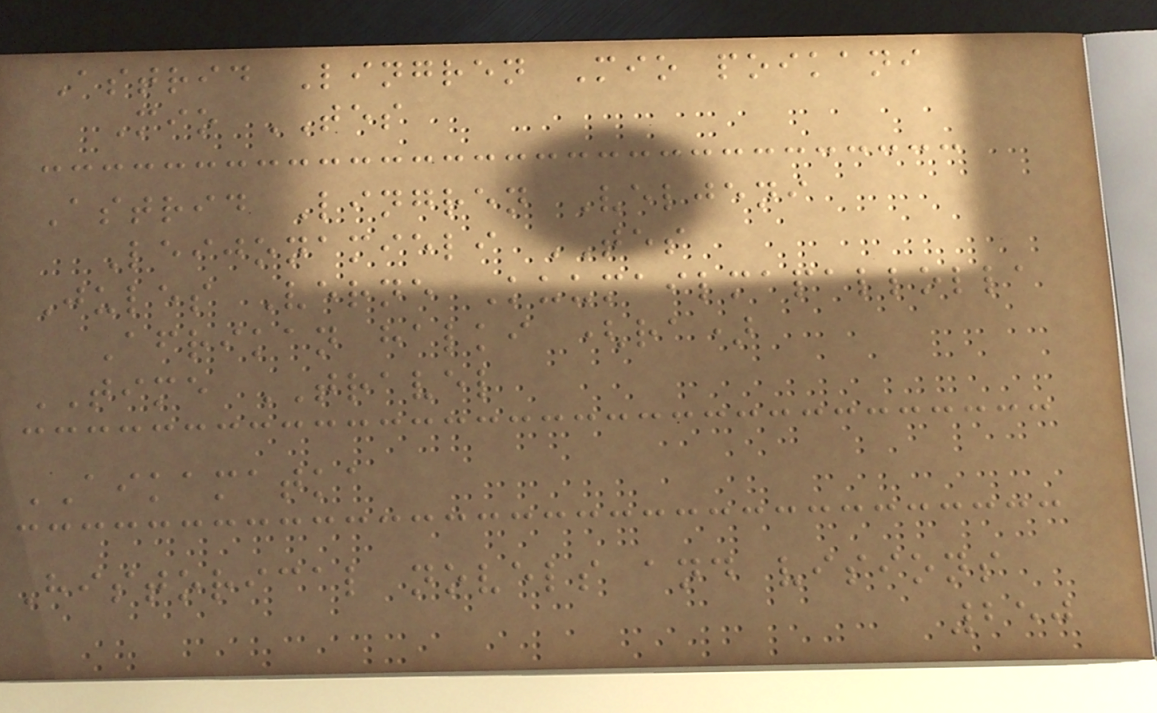Astrid Lingren Mio poikani
Mio TES
Astrid Lingren Veljeni
Leijonamieli TES
Jules Verne Kuumailmapallolla
Afrikan halki (ra)
TIME TRAVEL
AIKAMATKA
Historical novels and visions
250
